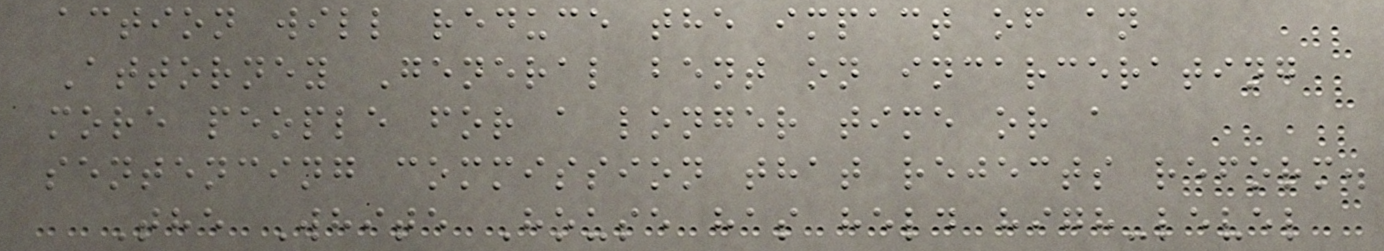action will reduce the impact of an
Attorney General bent on incarcerating
more people for a longer time or a
sentencing commission that rejects reform.
The White House has held high-level
